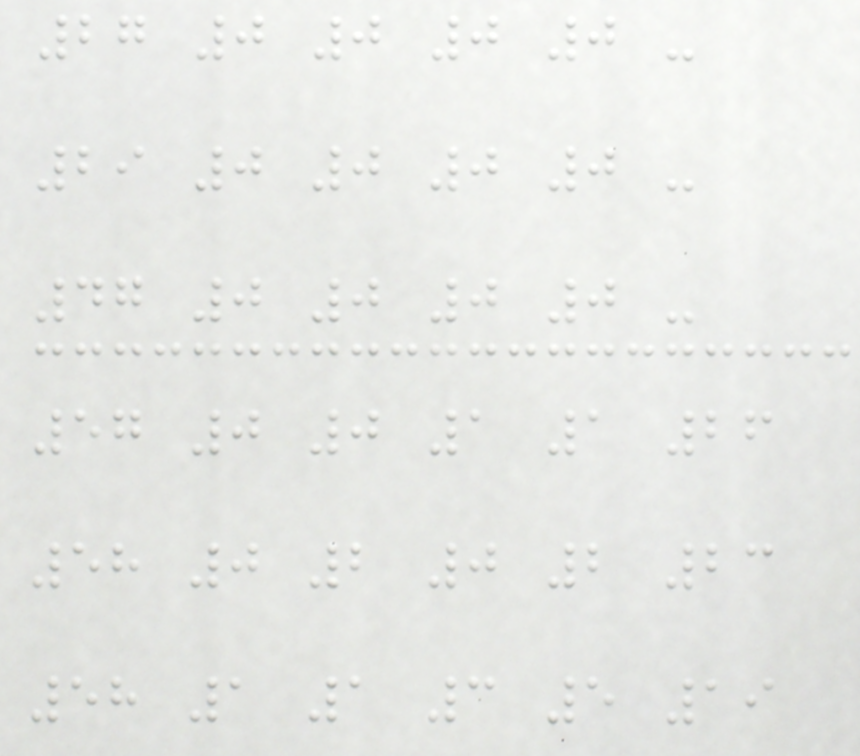27 0 0 0 0 -
29 0 0 0 0 -
47 0 0 0 0 -
57 0 0 1 1 26
58 0 2 0 2 23
58 1 1 3 5 19
